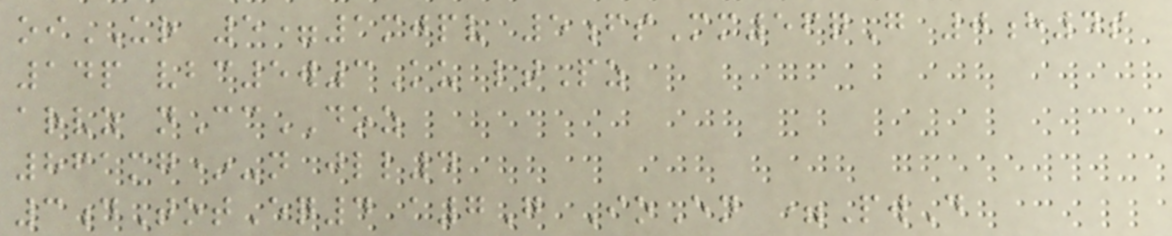oiUR 5=1mjpv 5fsMm56qG 0h4s
14p vbc5w3Ku ltPz
arvz nCcDOZ
861mg*-n jll4
3dTotEq4 a7G IoEn =PwD
